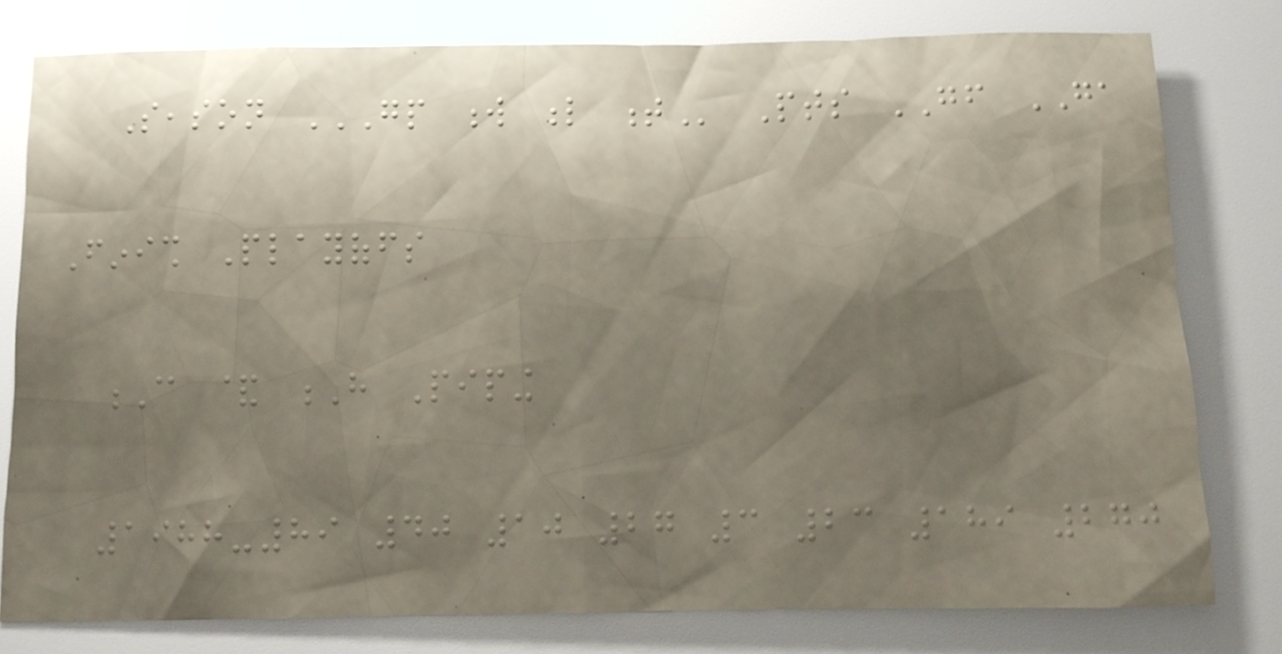Season GP W L T Pts GF GA
Finish Playoffs
C & H Piping
1988-89 40 10 27 3 23 189 270
